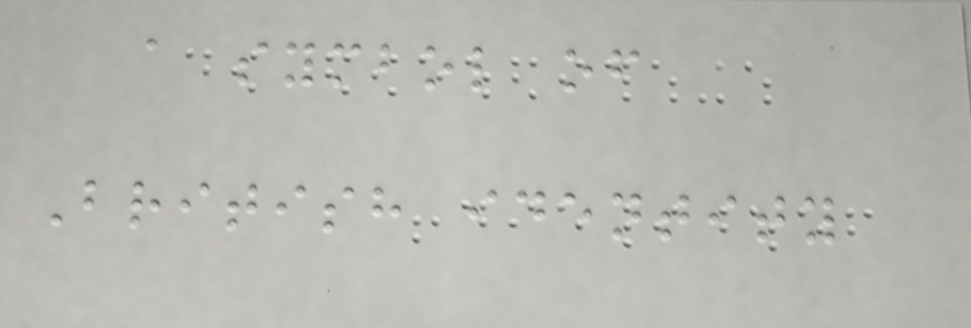a symbol of
British identity
